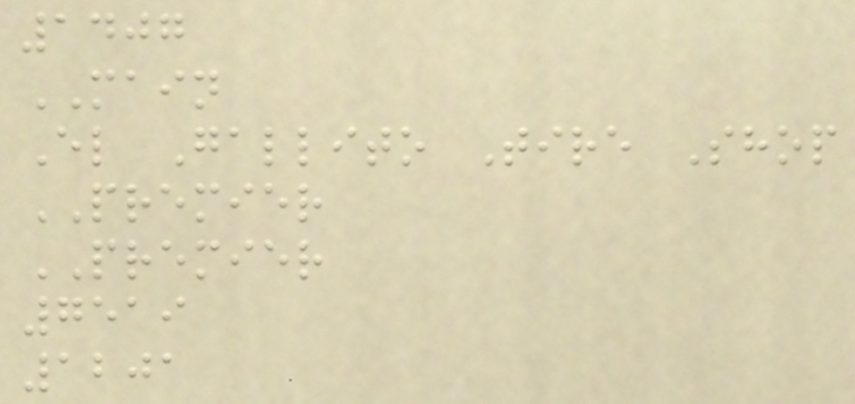1407
MAIN
El Gallito Tire Shop
PREMIER
PREMIER
7519
1201
